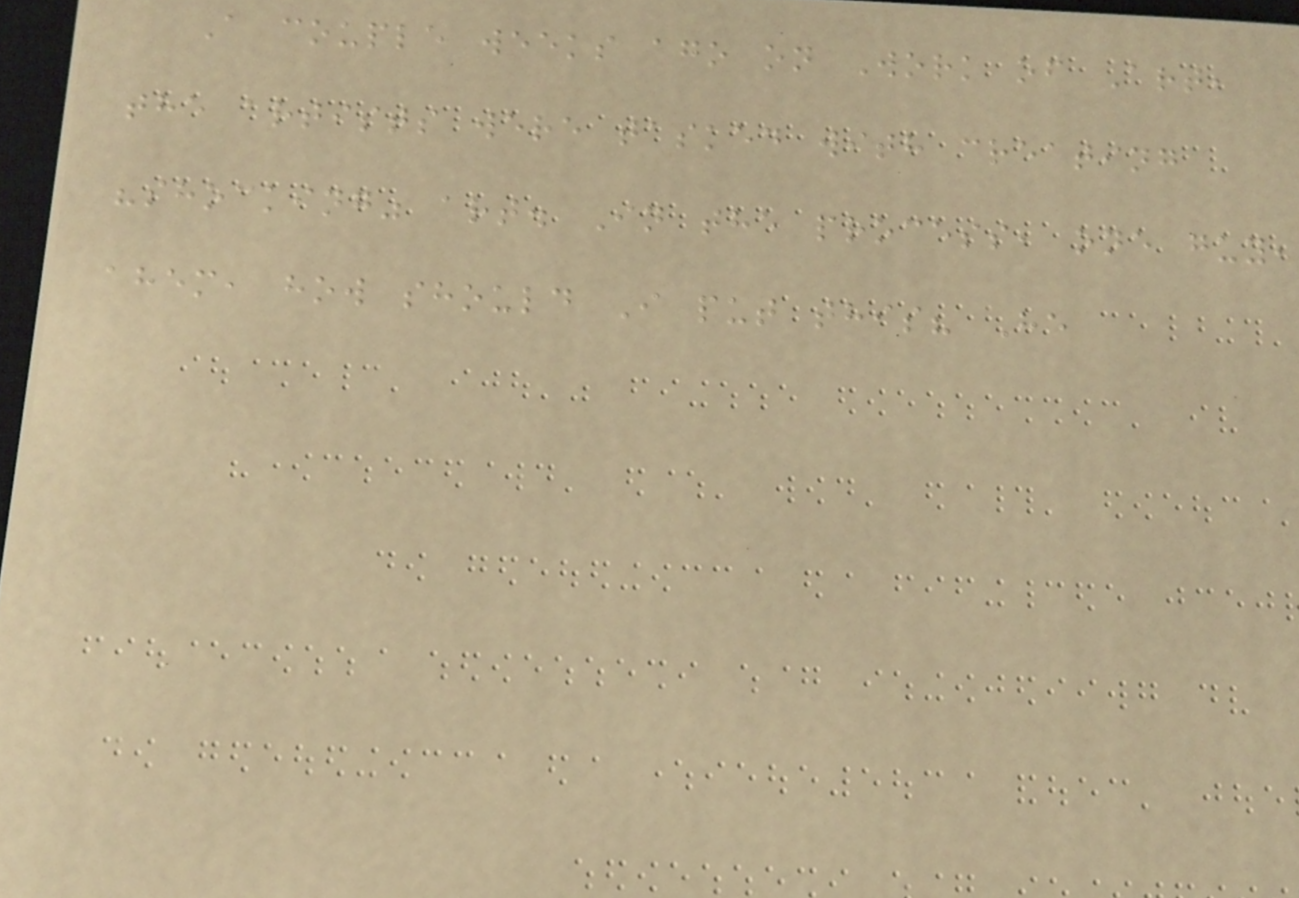A couple weeks ago on Work of Art,
the artists were tasked with creating
"shocking" art. In the process, one guy,
ahem, how should I put this? He
